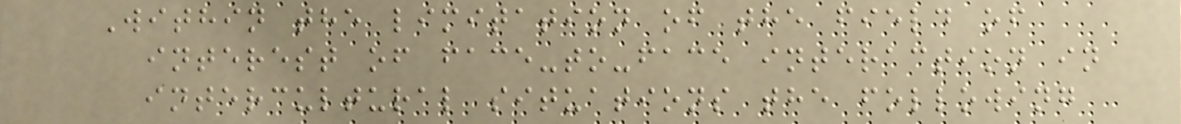Within the limitation of the field of
interest of face-to-face interaction in
intercultural situations the following
